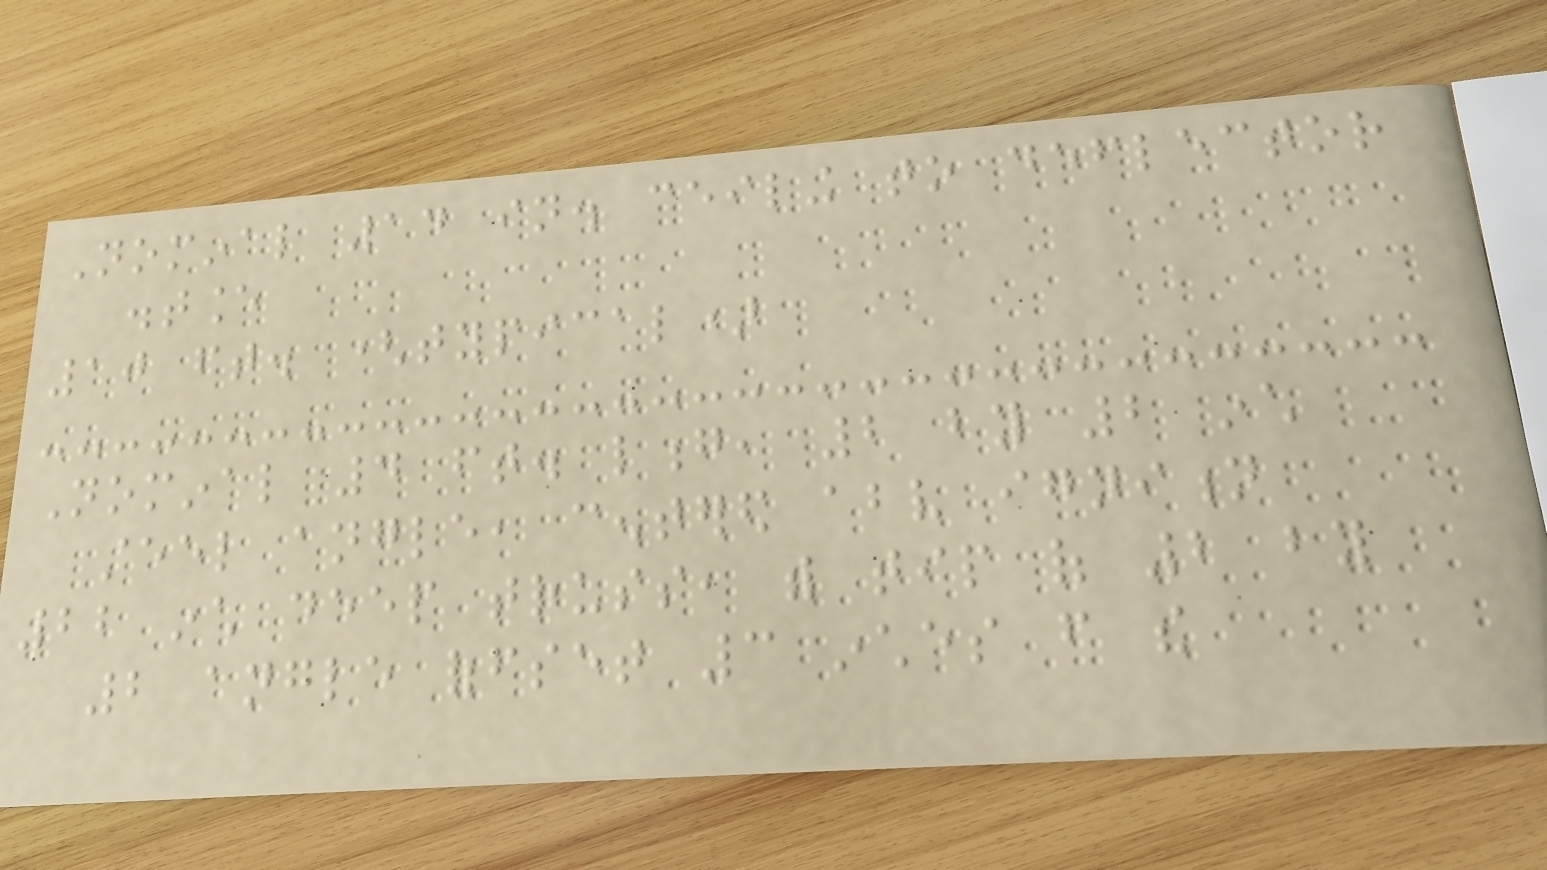Nominal 14 in. ceiling to deflector
distance
10 ft. (typical)
Nominal 4 ft. long, 2 by 2 inch
steel angle, centered above ignition
22 inch deep truss, with tip of 2 by
2 angle offset 3 inches from the
